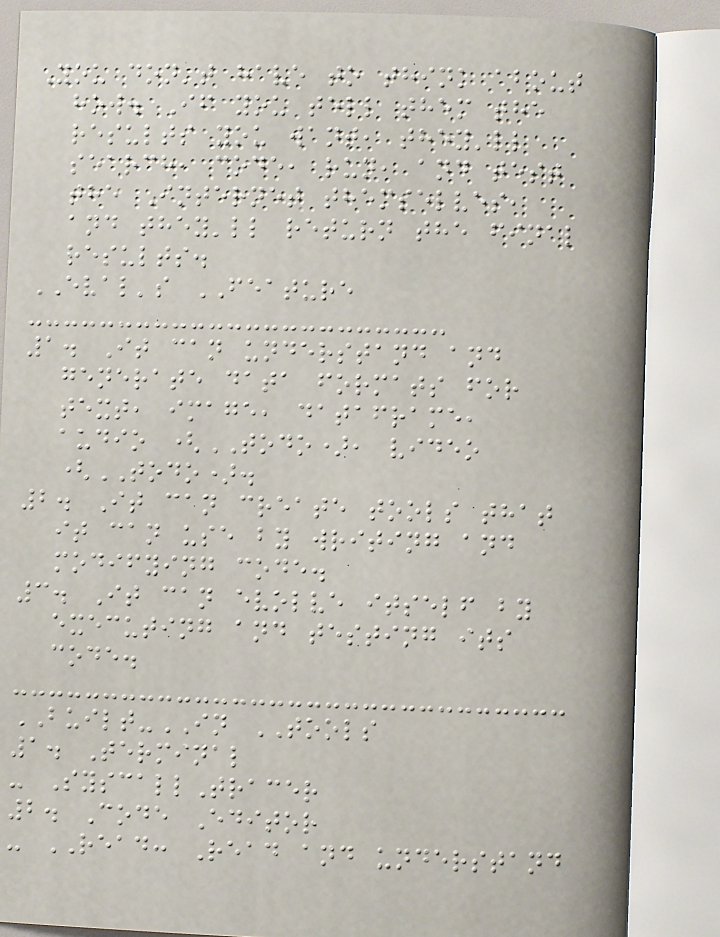You don't have to think about
how. If you tell them the
results you want, they'll
search, code, run, and test
the Internet themselves,
and they'll return the final
results.
EVAL's FEATURE
1. It can understand and
generate data formats for
text, image, dataframe,
audio (TODO), video
(TODO).
2. It can create tools that
it can use by writing and
modifying code.
3. It can evolve itself by
executing and testing its
code.
BUILT-IN TOOLS
1. Terminal
- SyscallTracer
2. Code Editor
- READ: Read and understand
